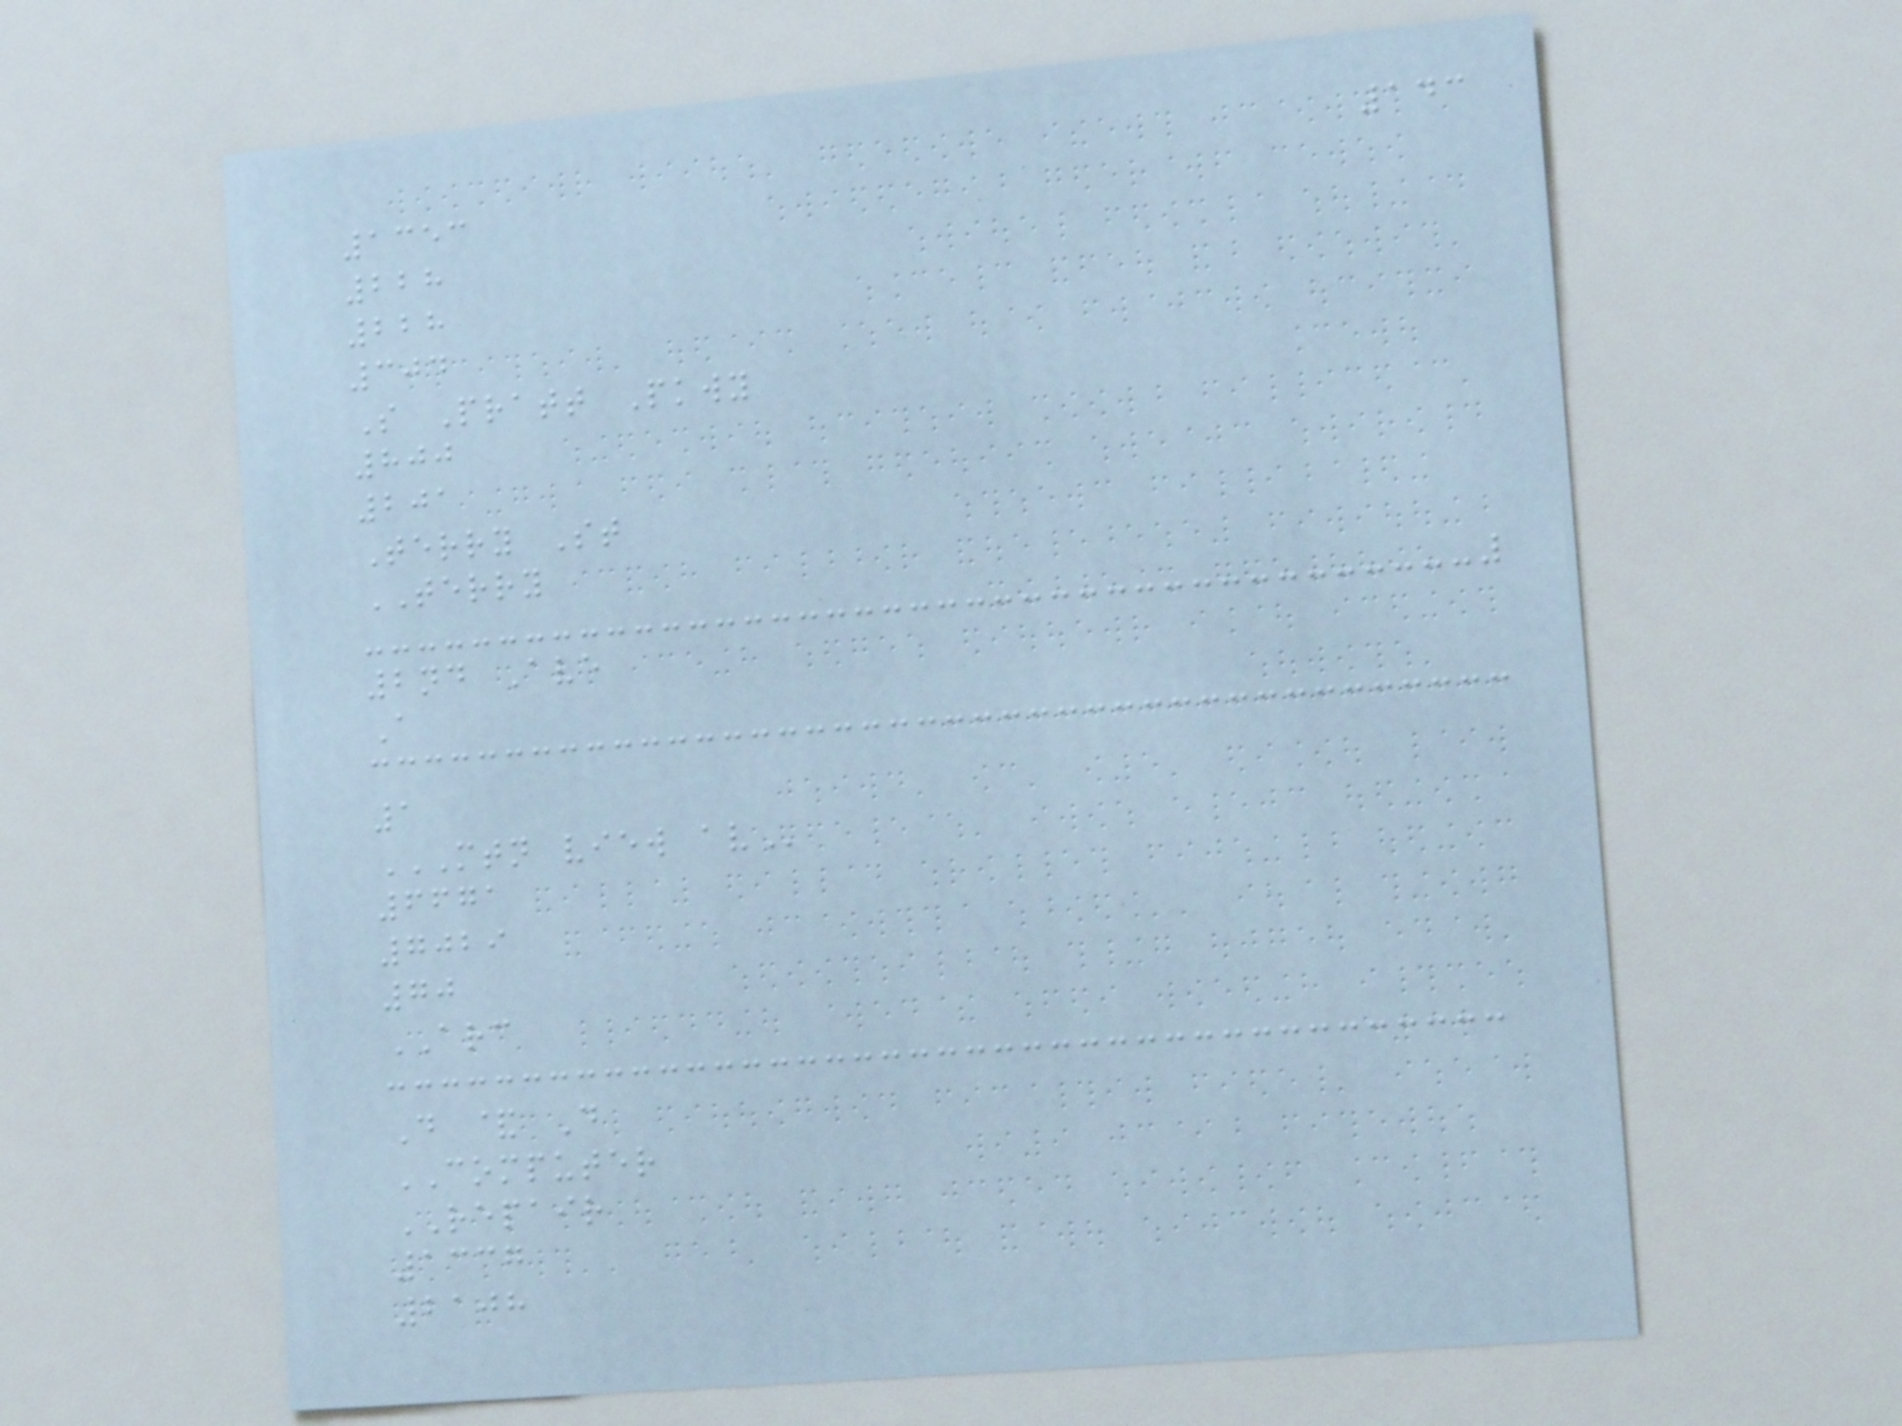143
1353
228
228
304
S Pratt Pkwy
800
201
Terry St
TERRY
2nd Ave
A
1
MTN VIEW AV
6671
7029
70
ARC
D & D
COMPUTER
REPAIR
1337
2108
